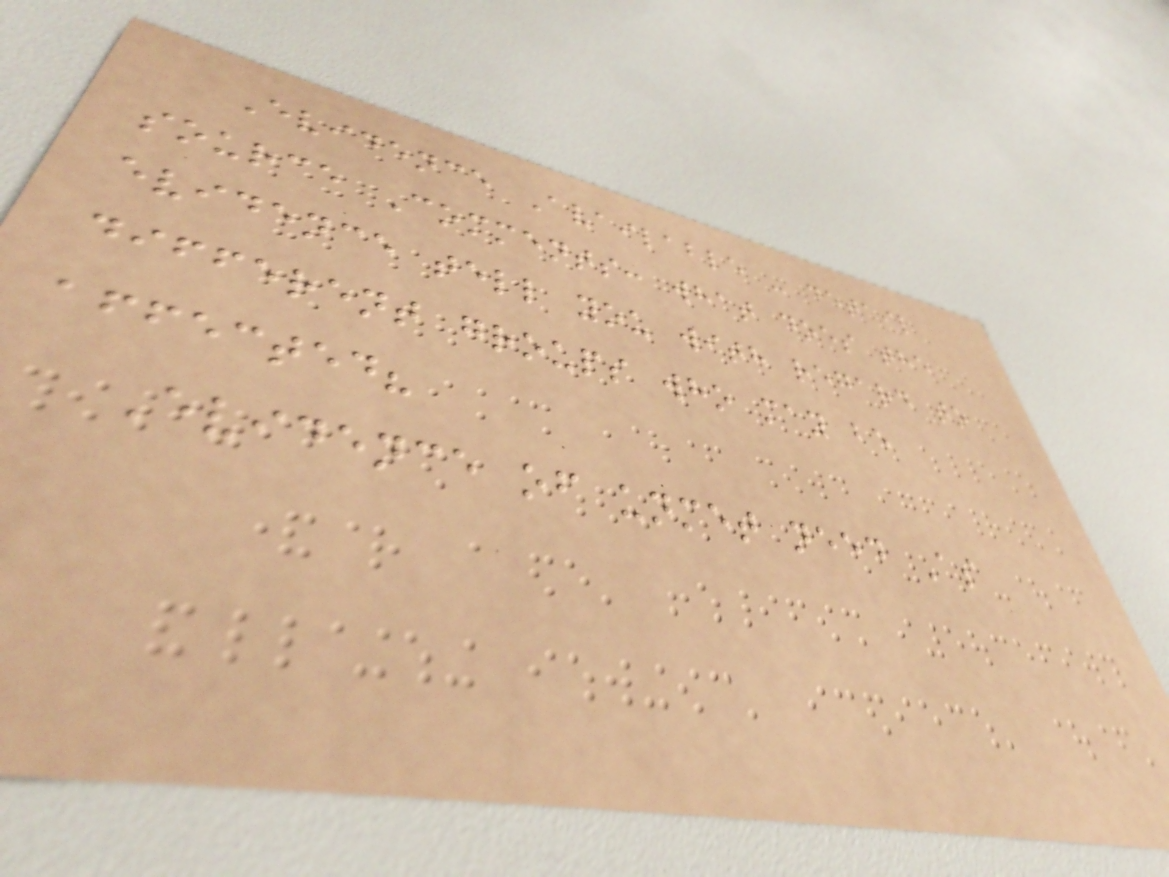Evidence Available - detail
source Comments: what does the
evidence tell you with regard to
different groups who may be
affected?
Evidence of unmet need As
